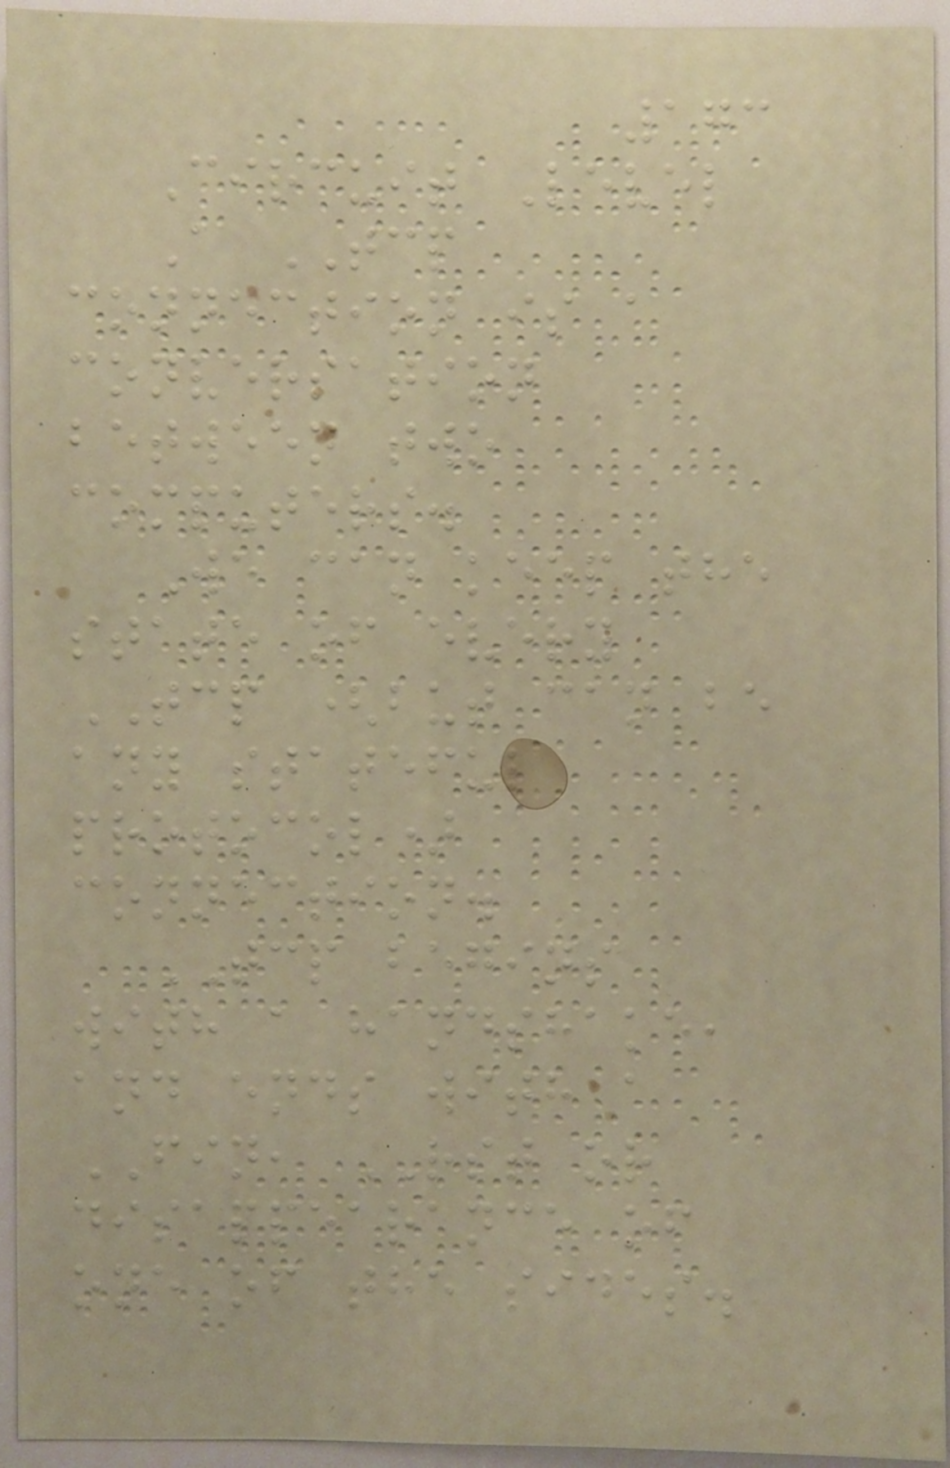173
Circuit Level
A TCP
connection is a
conversation
between two
computers.
We can keep the
state of every
TCP (but can be
any stateful
protocol)
connection.
TCP begins
with a handshake,
and ends with a
FIN, RST or
disappearance of
one of the sides.
